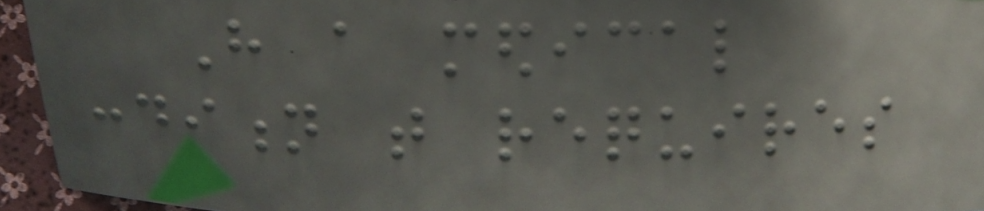Have a medical
condition that requires
